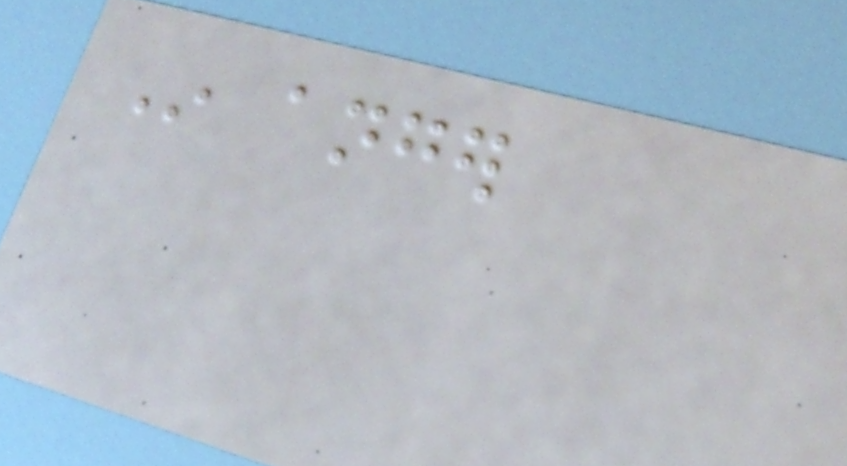In anger
